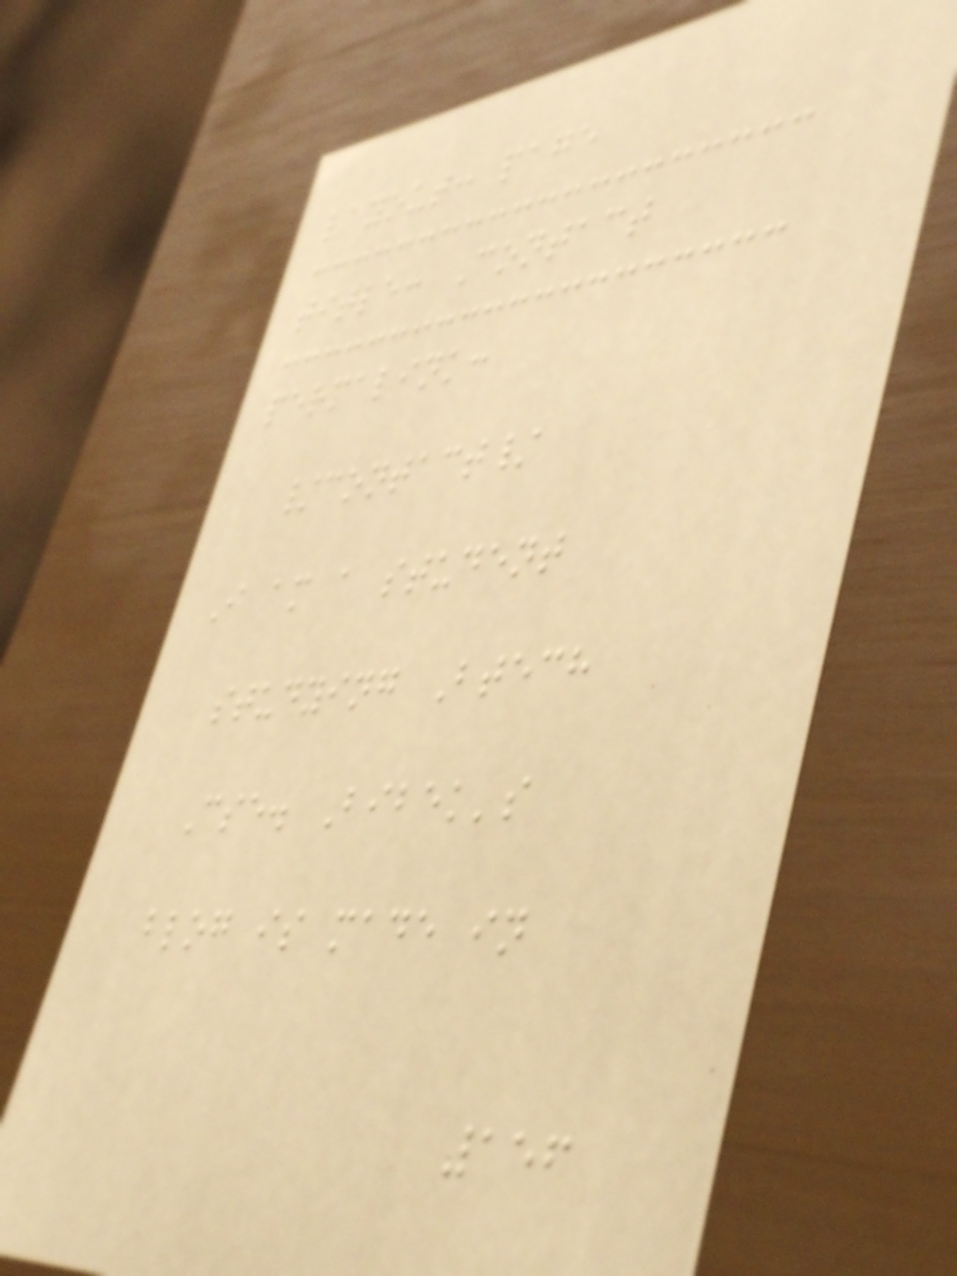layout: page
title: Contact
permalink:
/contact/
I am a student
studying Btech
Cse. Bibek's
blog is made in
156
